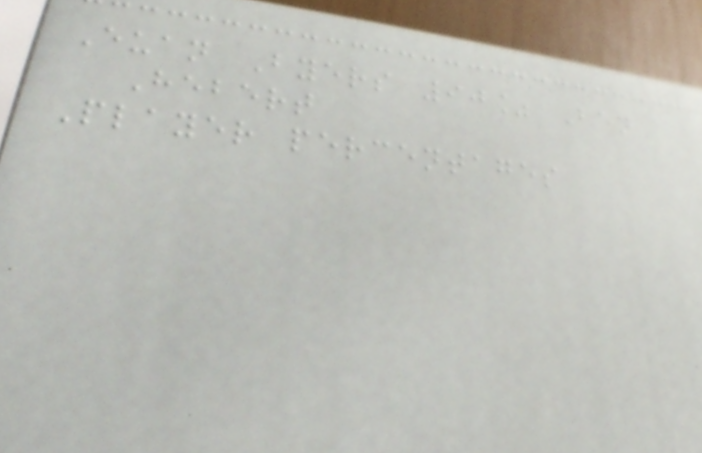Euan Byers 90% Ben
Hebert
Player percentages
